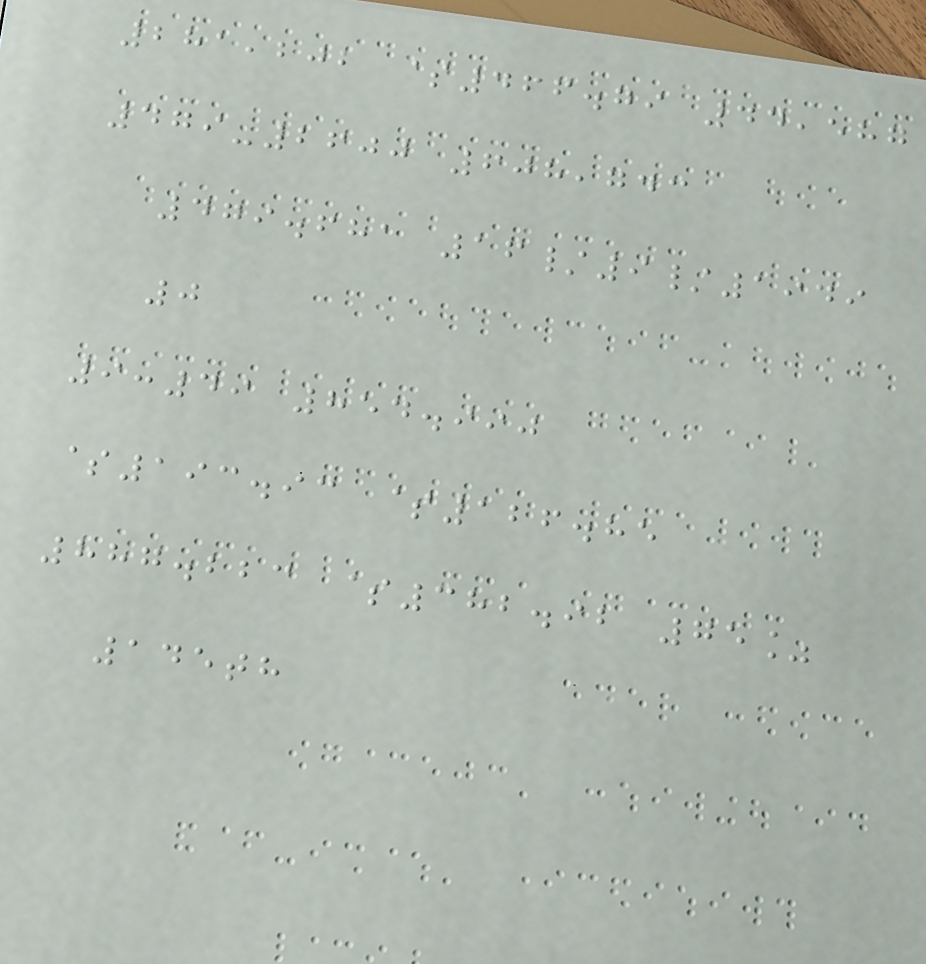281,202 $466.79 44,587
479-2600 608,743
479.681 16/9/1949
0
9:49 854.990
$193.93 $126.85
887.223 $382.92 75%
145th
